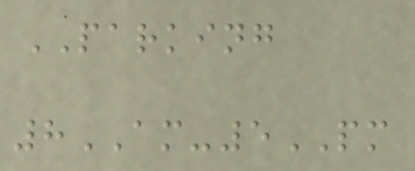PARKING
8AM-5PM
